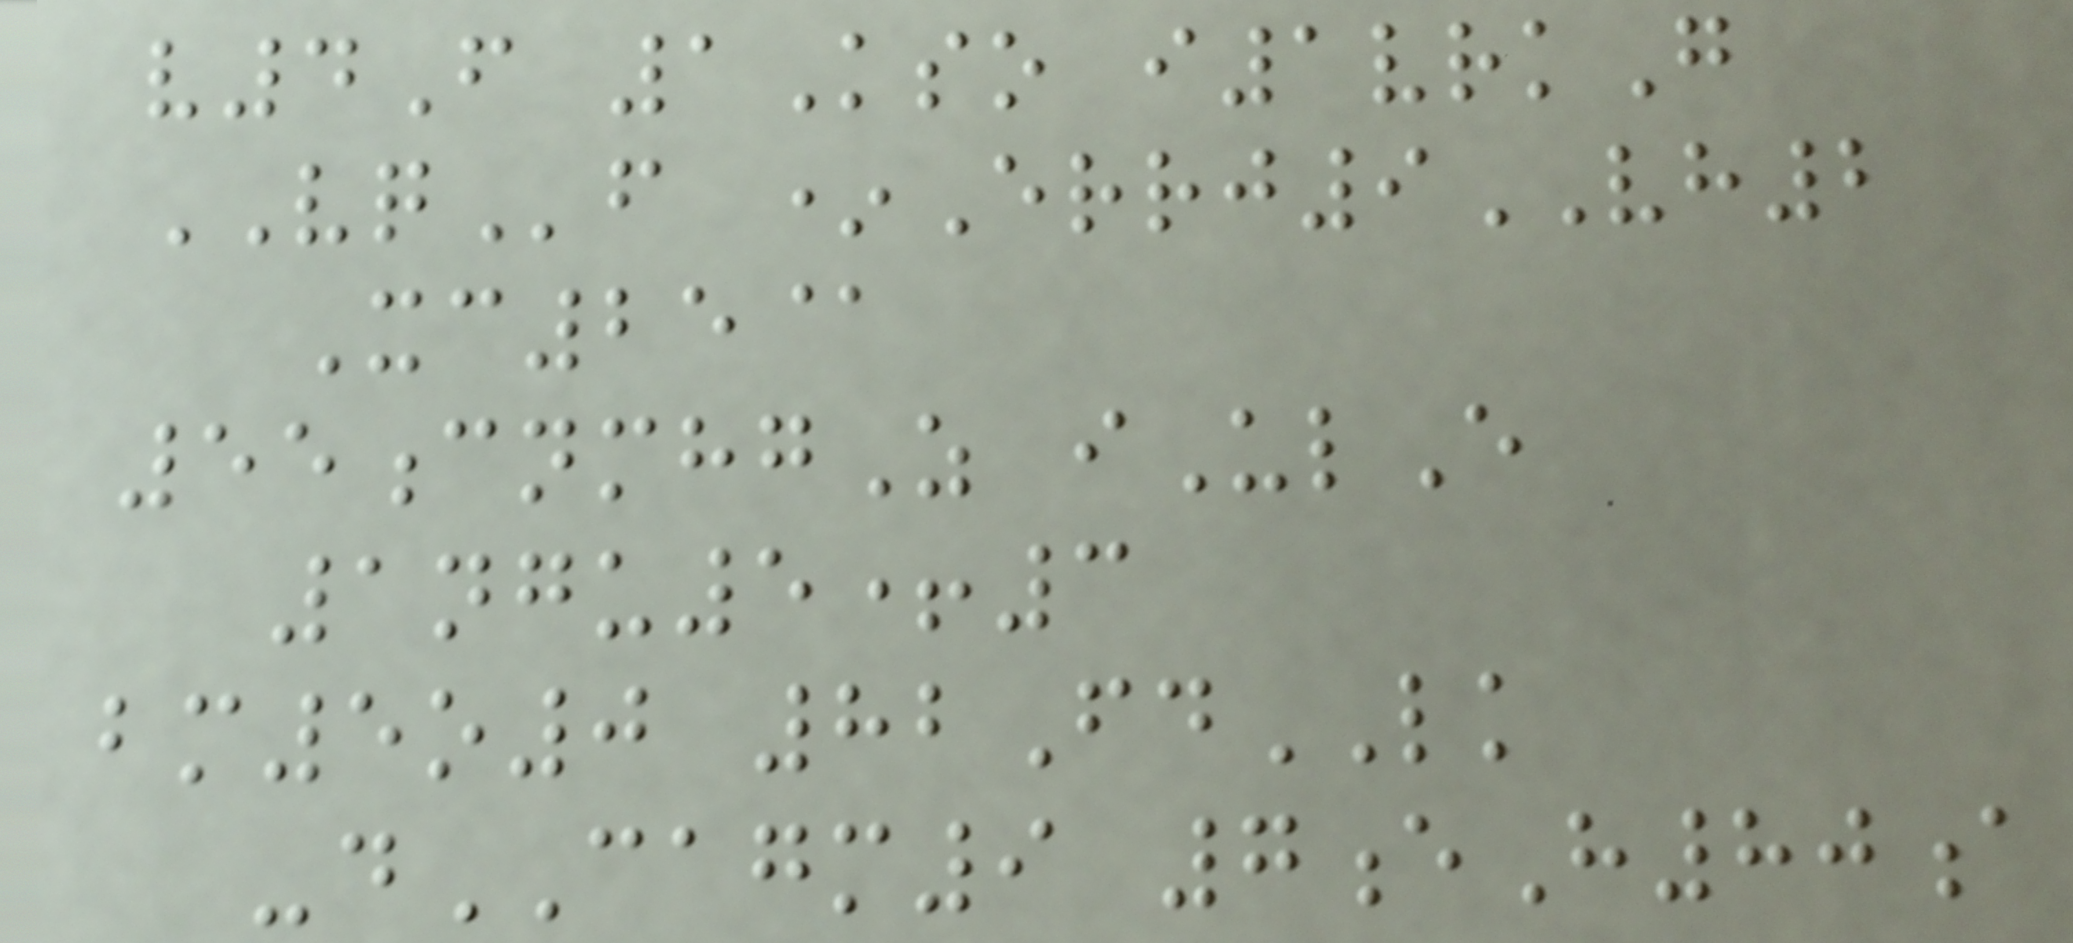v4F 1Kso i1vrkG
VQf *Errj9VH2
Xc25@
55cnmhgZ iUlE
1ngu5+3
bm5o0 82FdLK
-dCAGM9 7eH80a
